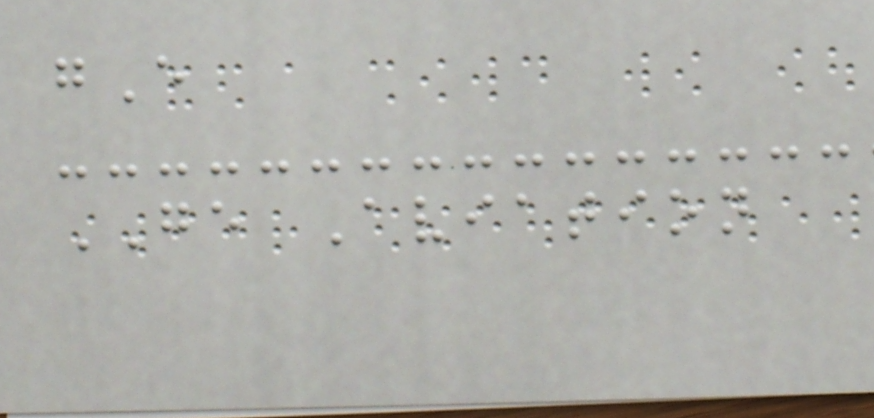gE
GE Aviation
